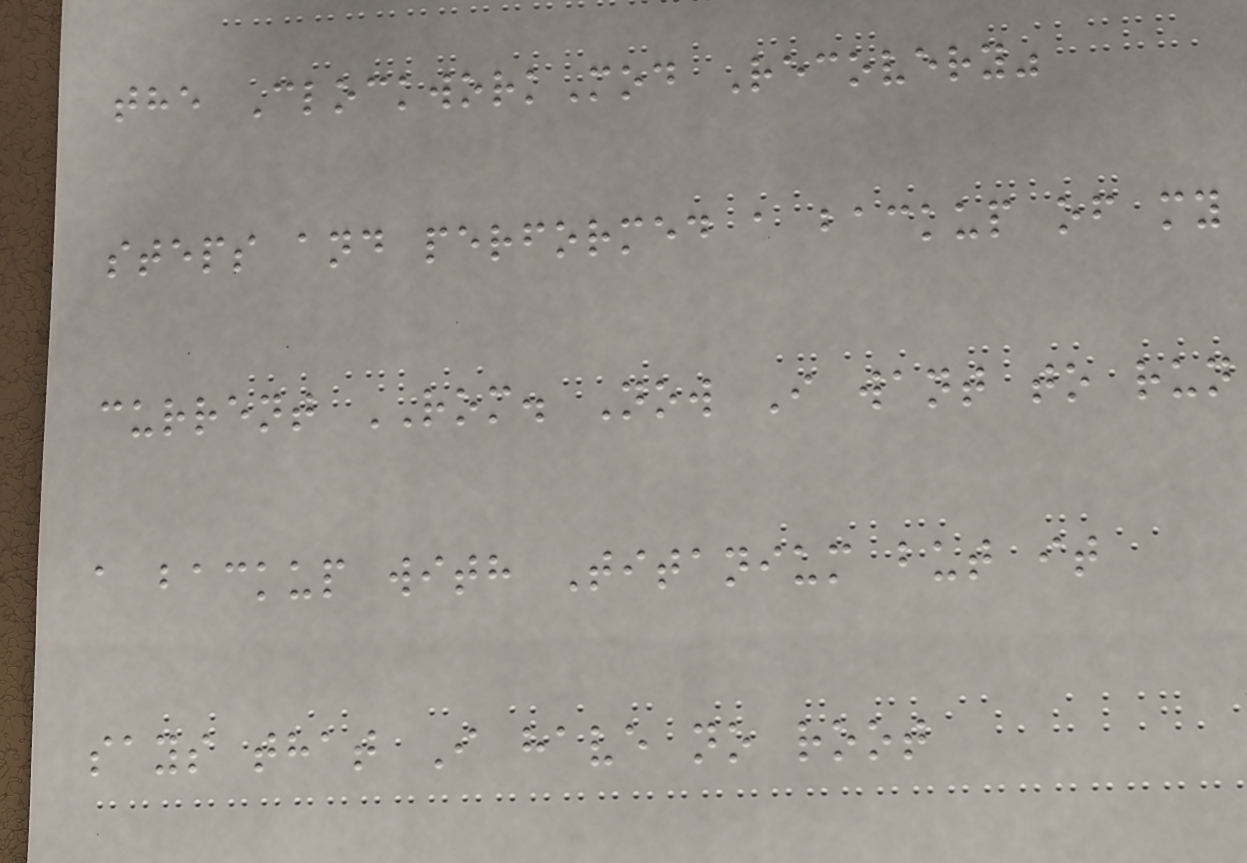the ClockworkMod Recovery"
steps and performed a backup of my
current ROM. Now I want to run
a backup with Titanium but it
says that I have no root
